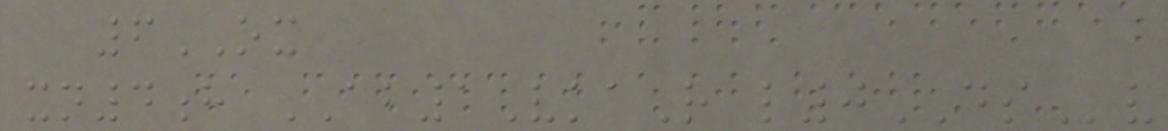6OX
xn4h AB1VkaR l0DSv
